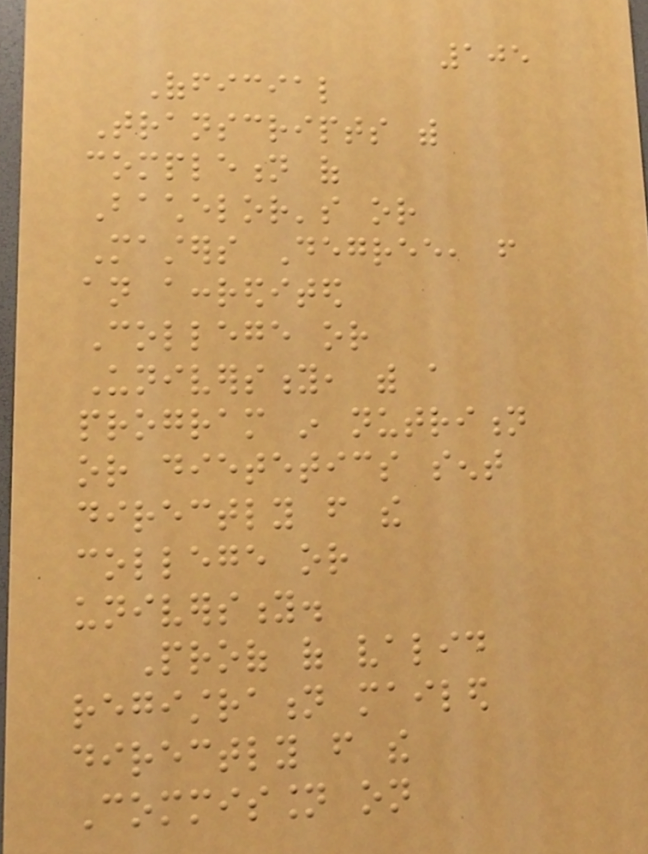105
Official
Transcripts with
completion of
Bachelor's or
Masters Degree, from
an accredited
College or
University, with a
program in nutrition
or dietetics sent
directly from the
college or
university.
Proof of valid
registration mailed
directly from the
Commission on
